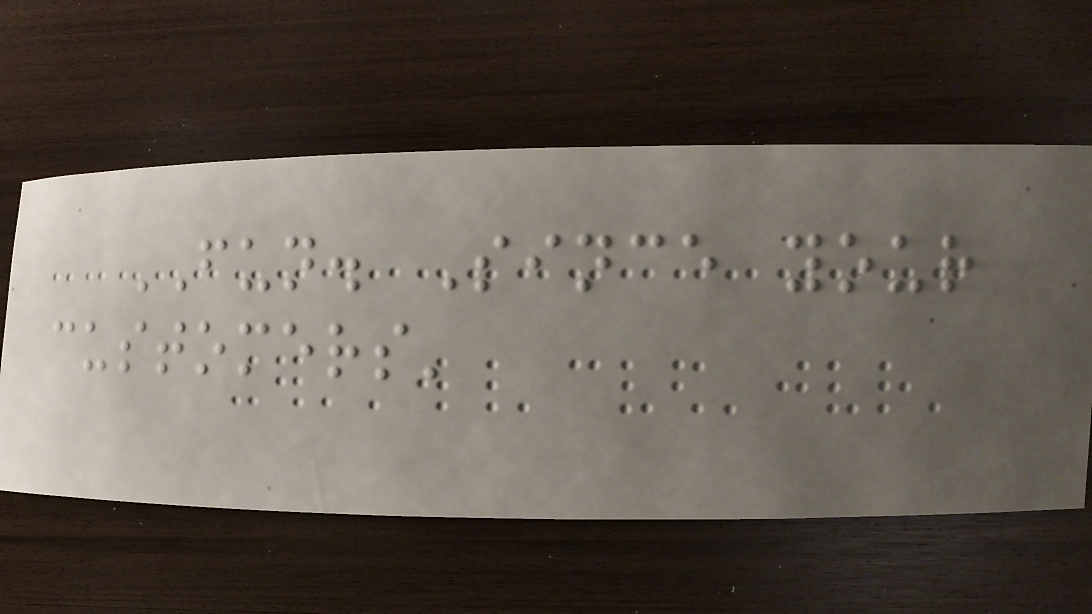FUN. Since your
customers'
